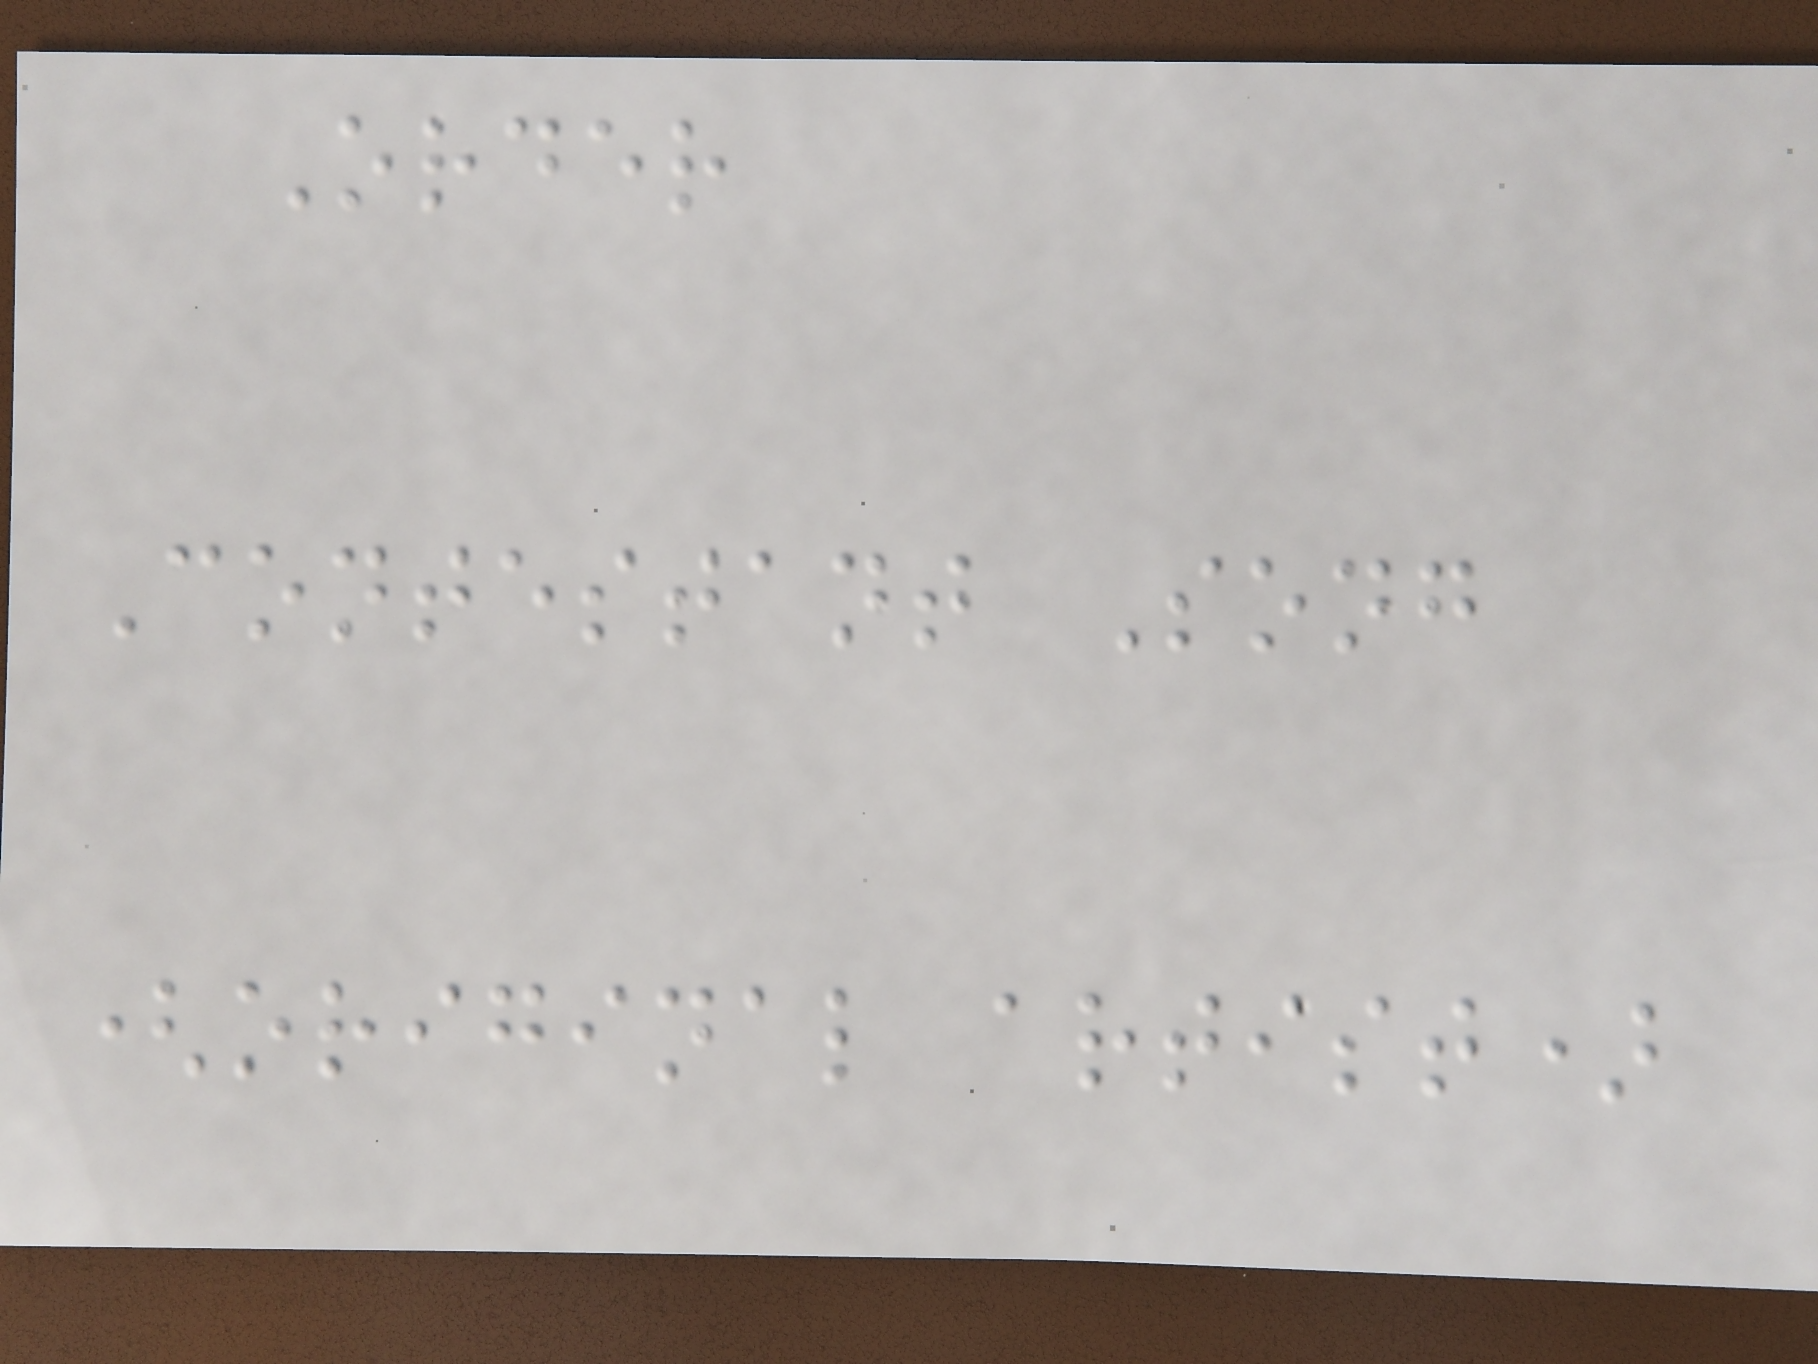Order
Contestant Song
(original artist)
